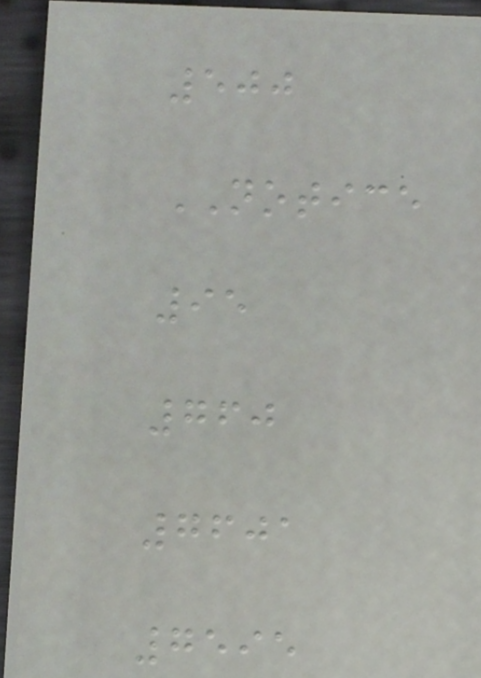500
NOTICE
95
760
7601
7595
